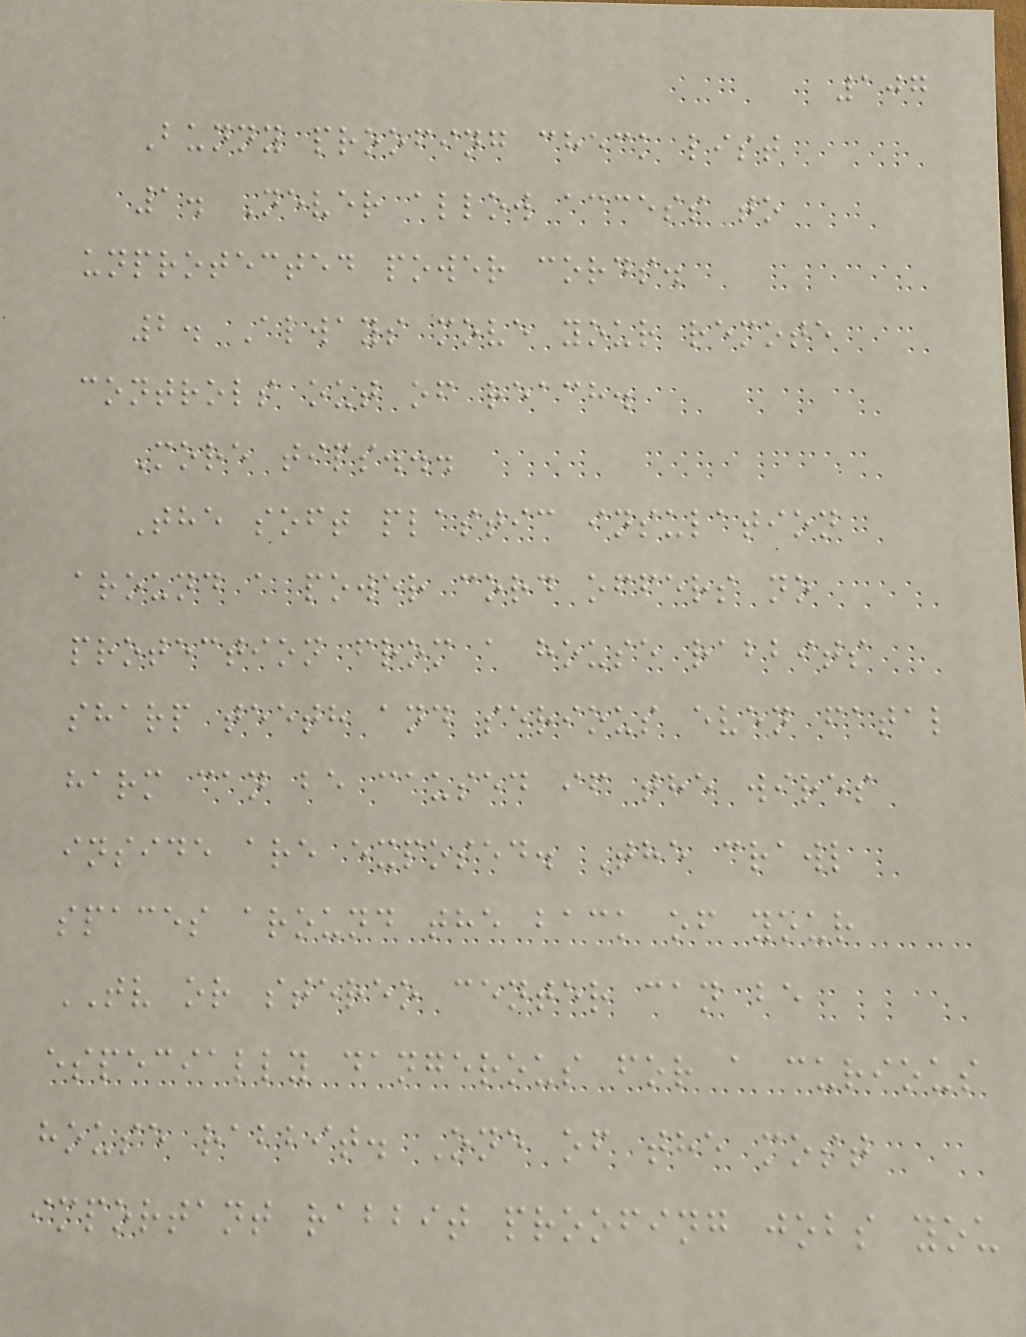107
Bunny proofing check list
1. Never allow access to
unprotected power cords.
2. Always move your remote
controls out of reach.
More tips...
The soft plastic insulation
around a power cord offers no
protection from a house rabbits
sharp teeth and serious even fatal
harm can be caused if the wires
inside are exposed. The crawl
spaces around the back of your
TV or stereo center can be
especially dangerous for a curious
house rabbit. One of the most
important rabbit proofing jobs you
